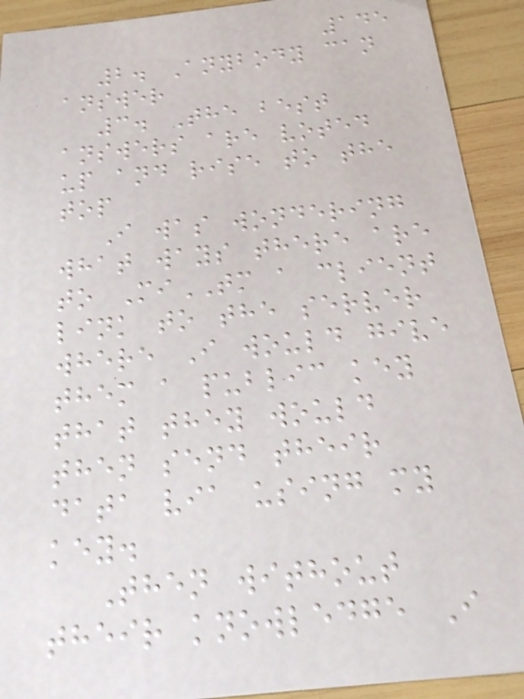145
2. Anybody can
answer
3. The best
answers are voted
up and rise to the
top
I was wondering
what ways there are
to MiTM a client
link to the server
where I would give
them a public key
that they would
then send their
data via using my
key.
Then without
their knowledge I
